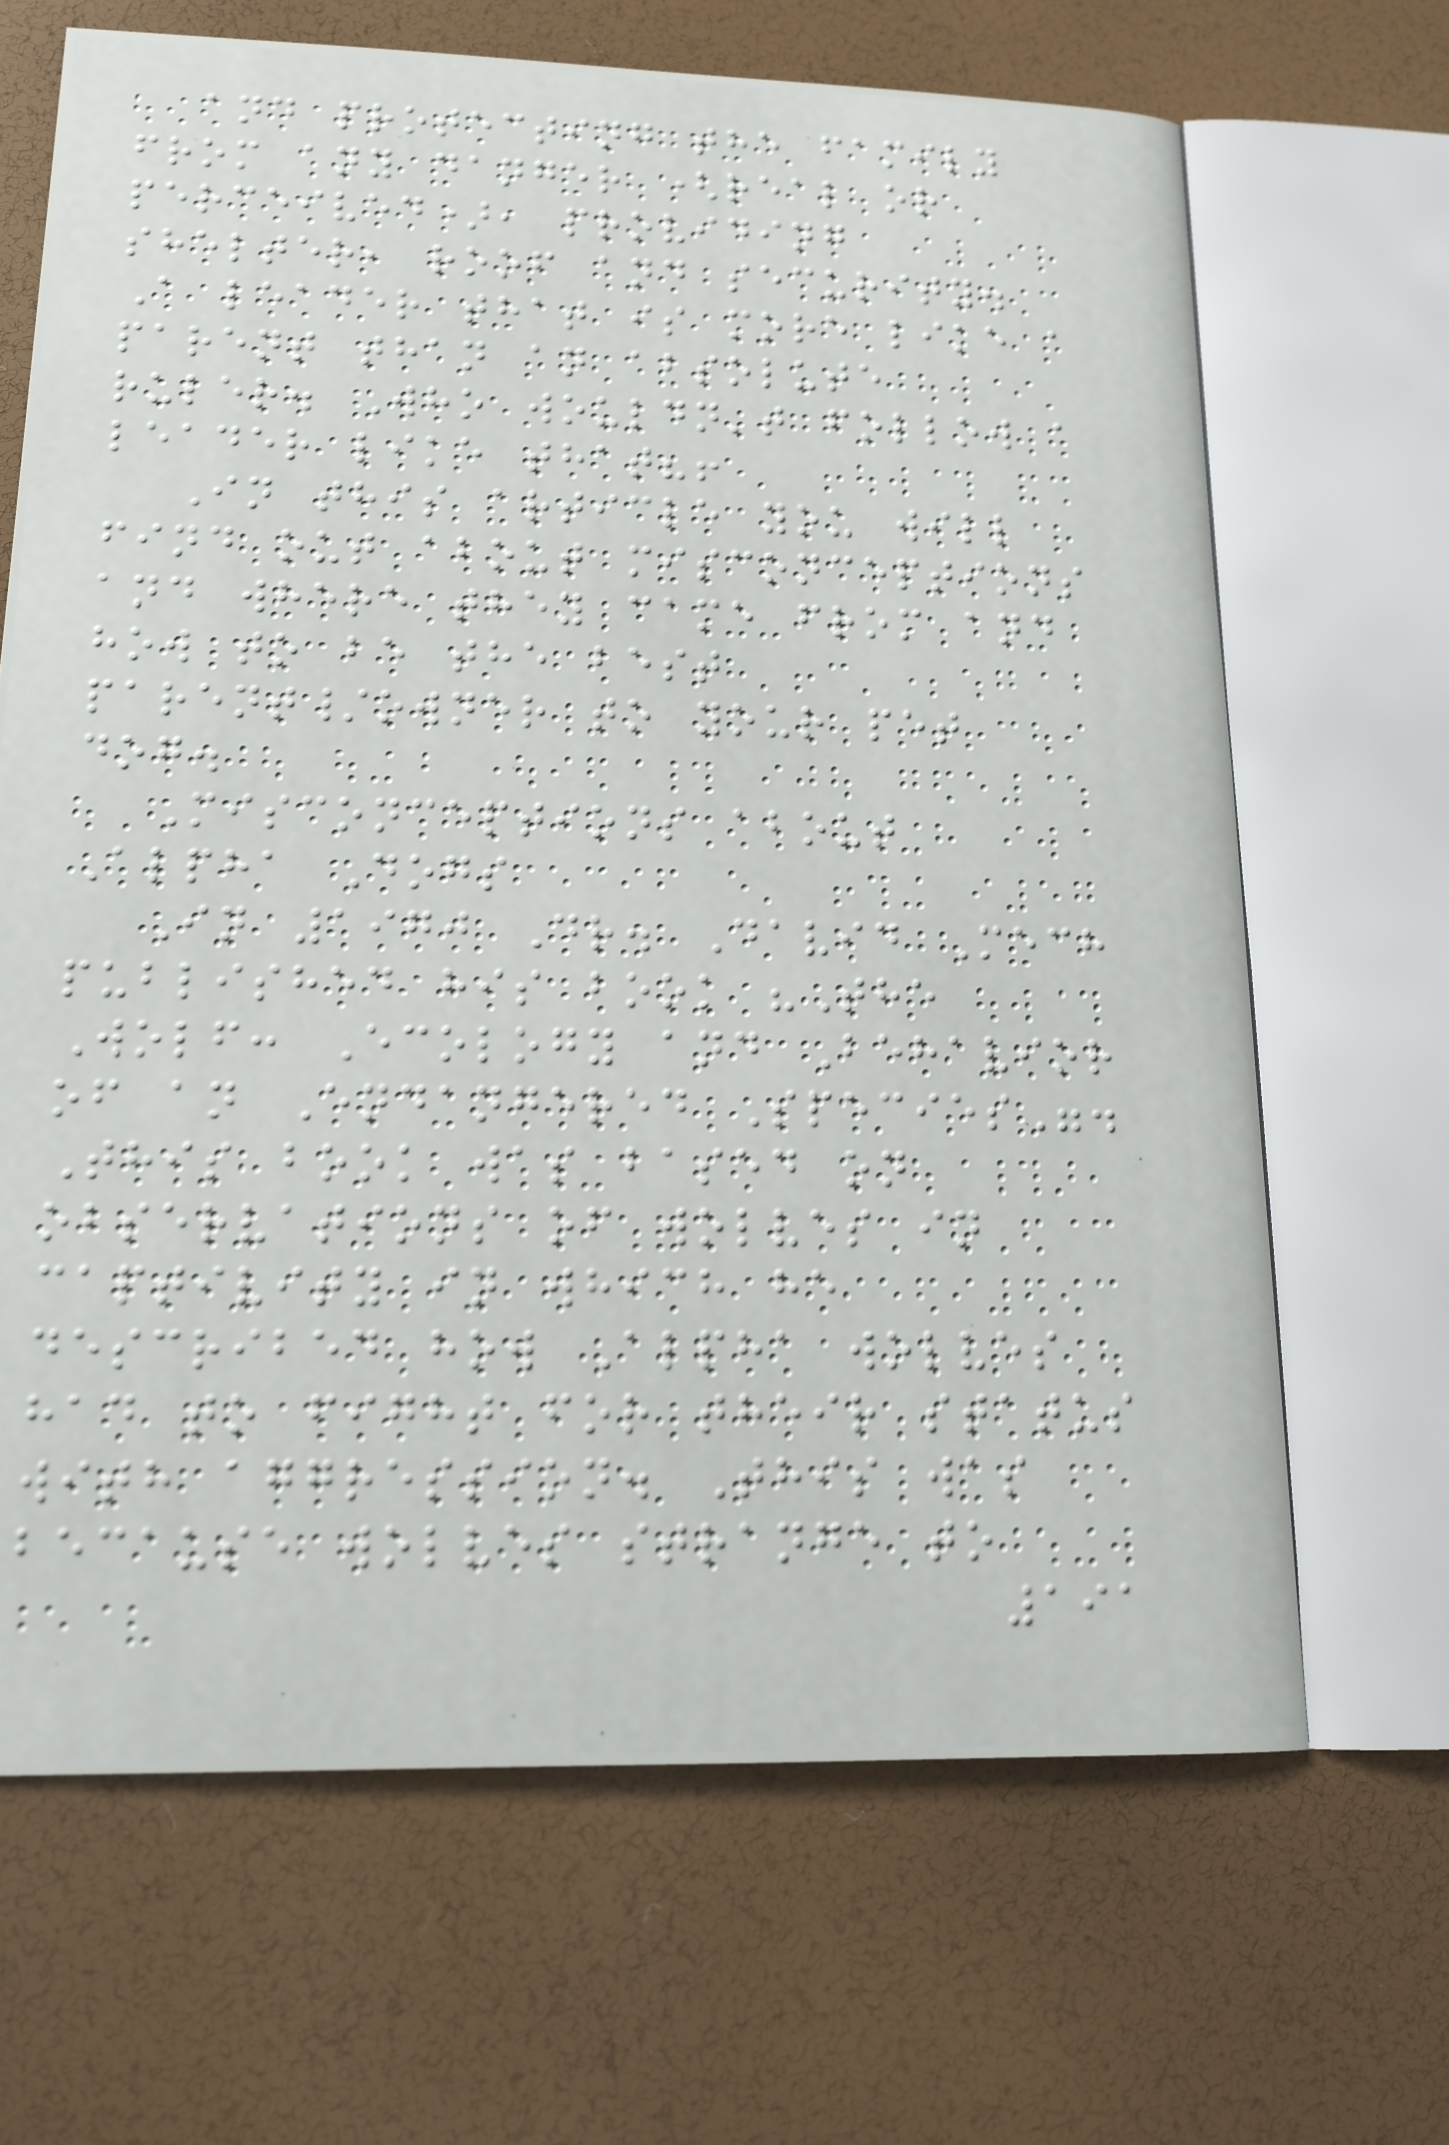and protecting the family
from any danger (real or
perceived), providing
shelter, roof and security.
A leader that is more like a
parent than an absolute
ruler. Who wouldn't follow a
leader like that?!
In this article you will
find out about misconceptions
and where they came from and
how to be the best
parent/owner to your pet
dog.
Misconceptions about
Alpha Dogs
In 1970 Dr. David Mech
published his book "The
Wolf: Ecology and Behavior
of an Endangered Species".
This book was based on
observations of wolves in
captivity in which he
described how Alpha wolves
had to fight for their status
with aggression. This was
because wolves strange to
191
